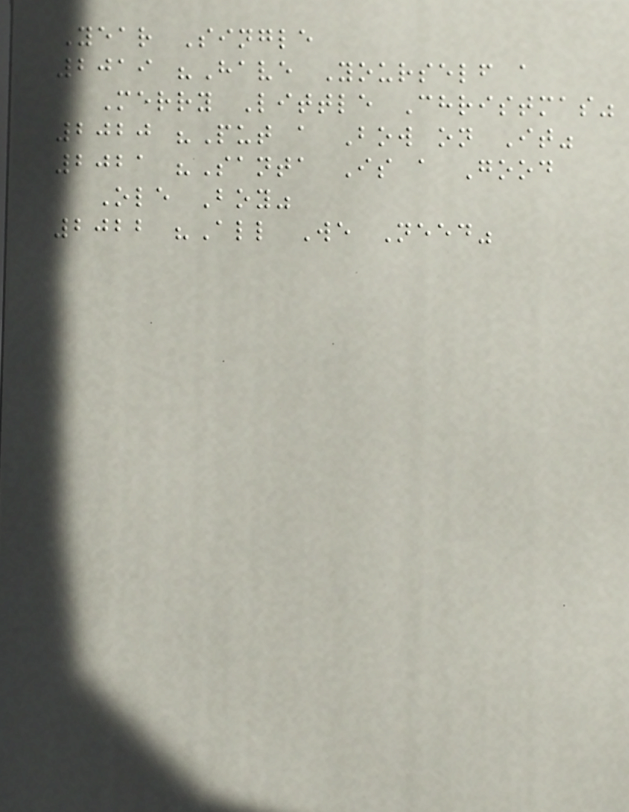Year Single
2019 "Have Yourself a
Merry Little Christmas"
2020 "Put a Bow on It"
2021 "Santa Is a Good
Ole Boy"
2022 "All We Need"
